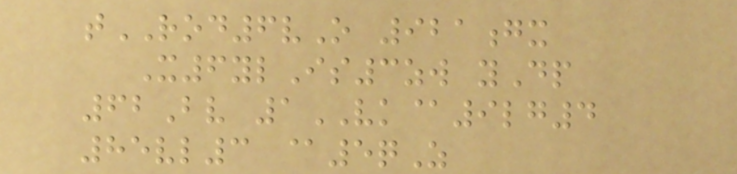tROD6vO 921gx
X6ylIs3zw yDp
62Bv 1VK@9lg4
85vl3 @5qZ
